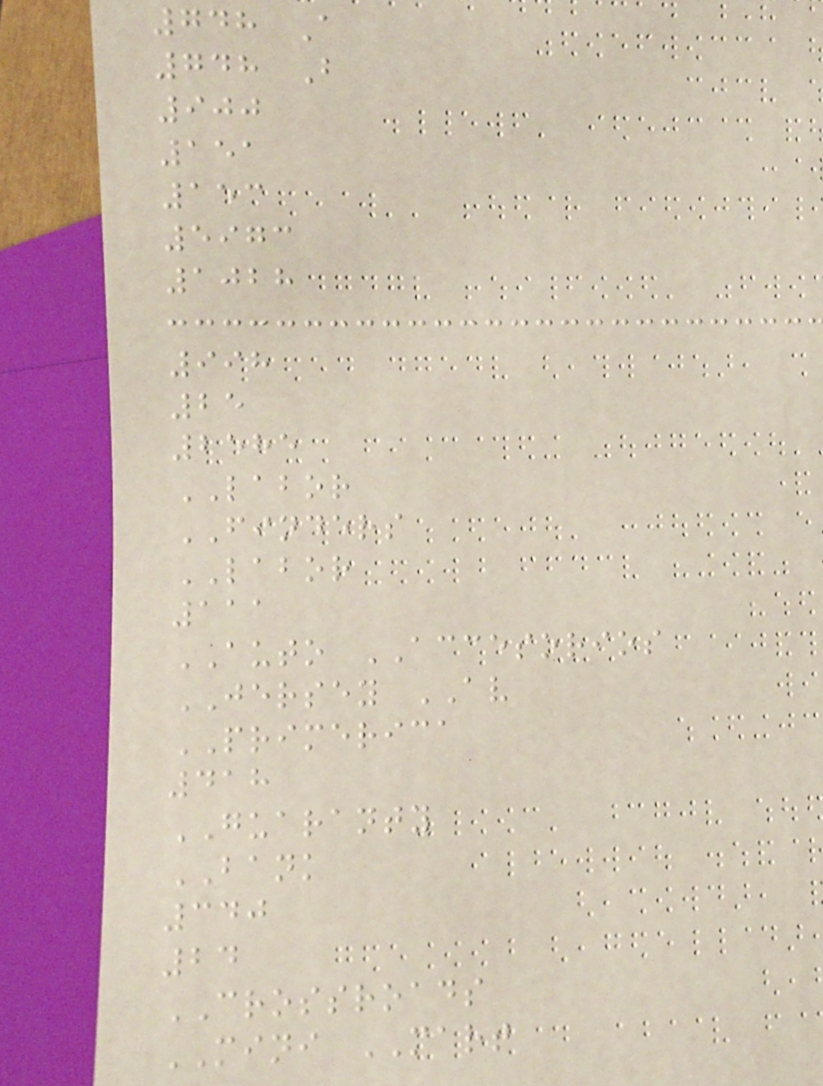748 A
748 B
900
151
153
5973
1028
998
25
2585
LABOR
FINDERS
LABOR
111
AUTO ACCESORIOS
JERSEY AV
PRIMERICA
418
GUARANTY
BANK
340
24
CROSSROADS
MINI MART
